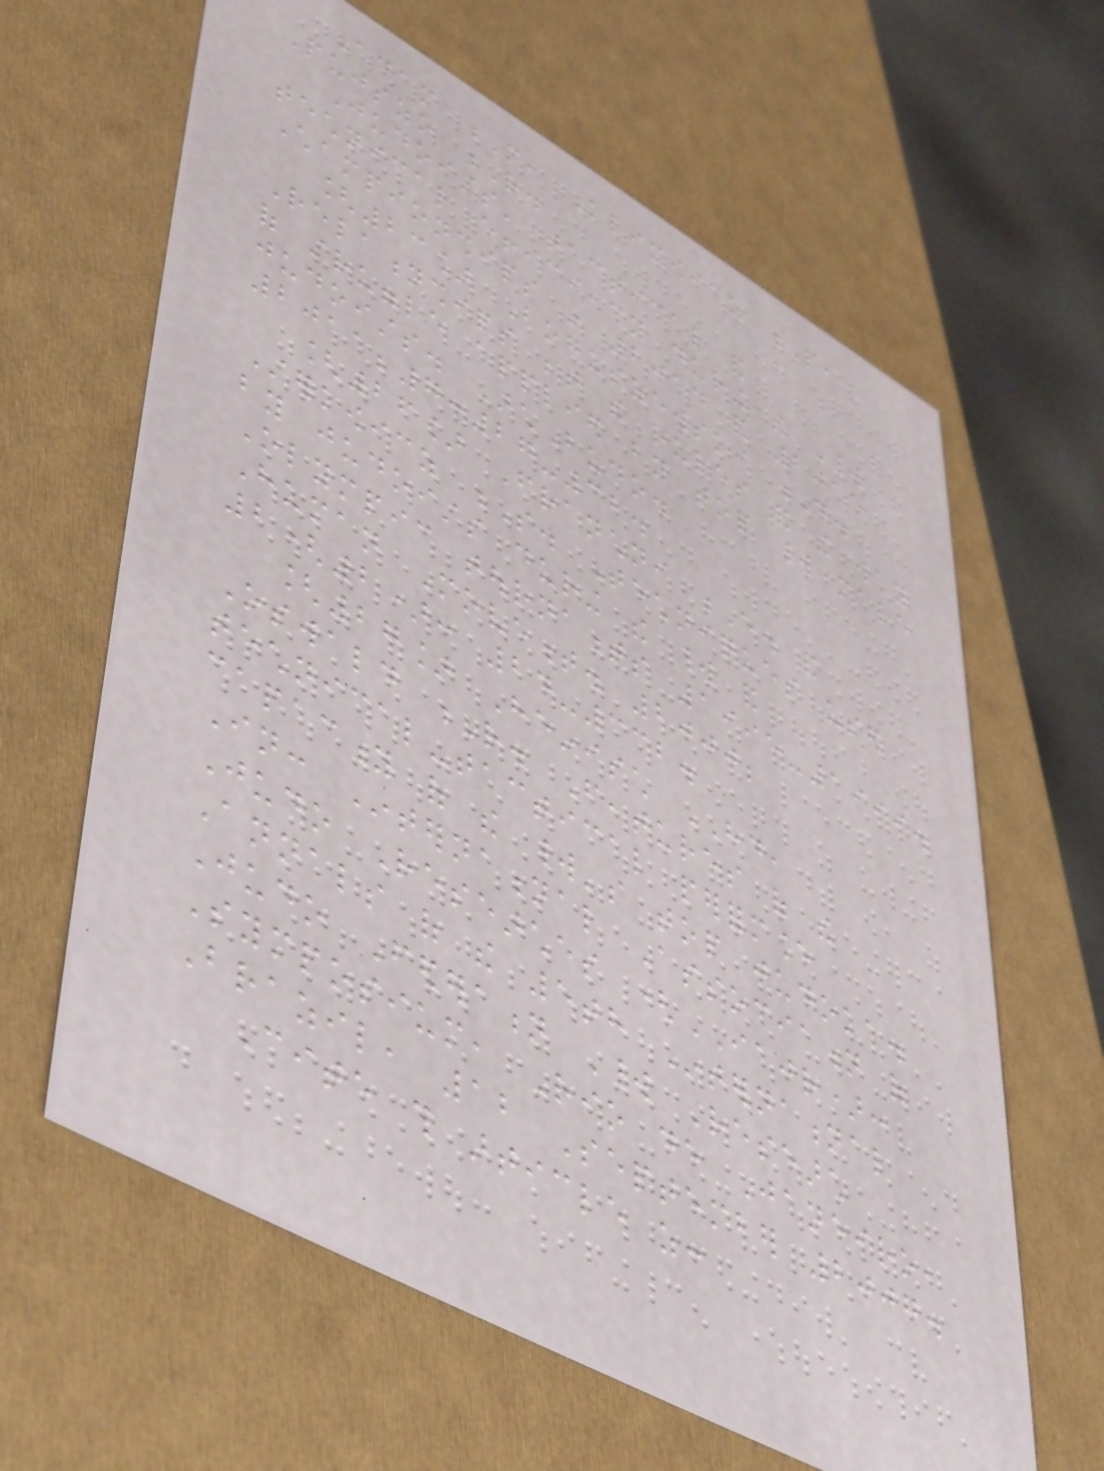Adam M, Klimowicz P,
Pujszo R.
Judoists' tactical and
technical efficiency during the World
Championships in 2014 and 2015
[23] Boguszewski D.
Relationships between the rules and the way
of struggle applied by top world male
judoists. ArchBudo.
2011;7:27-32.
[26] Franchni E. and
Sterkowicz S. Techniques used
by judoists during the world and
Olympic tournaments 1995-1999.
Human Movement. 2000;
2(2): 24-332.
[27] Heinisch HD,
Oswald R. Features of the
technical-tactical performance
capacity of the world's top judoka.
In: International Association of
Judo Researches (IAJR):
Annals of the 5th International
Judo Federation World Research
Symposium, Rio de Janeiro,
Brazil, 12 September 2007.
Cite this article as:
